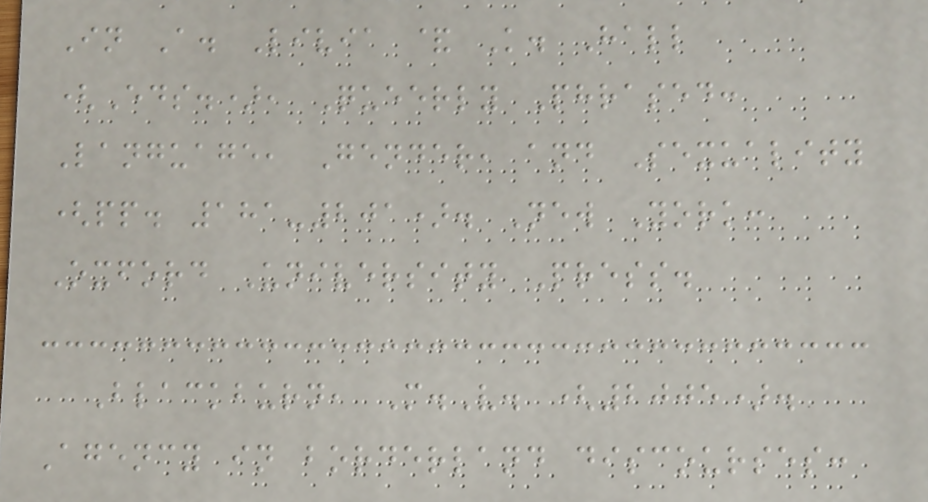In A. Livia & K. Hall
(Eds.), Queerly Phrased:
Language, Gender, and Sexuality
(pp. 181-201). New York:
Oxford University Press.
Blackburn, M.V. (2005).
Agency in borderland discourses:
